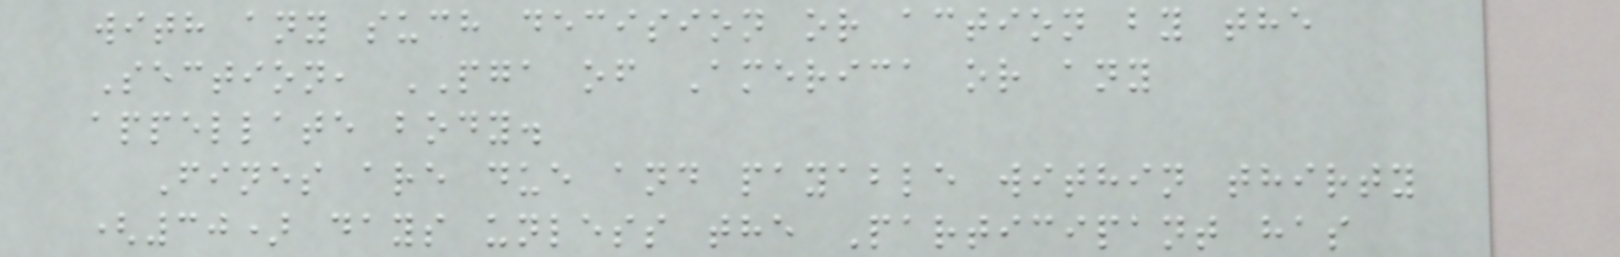with any such decision or action by the
Section, PGA of America or any
appellate body.
Fines are due and payable within thirty
(30) days unless the Participant has
